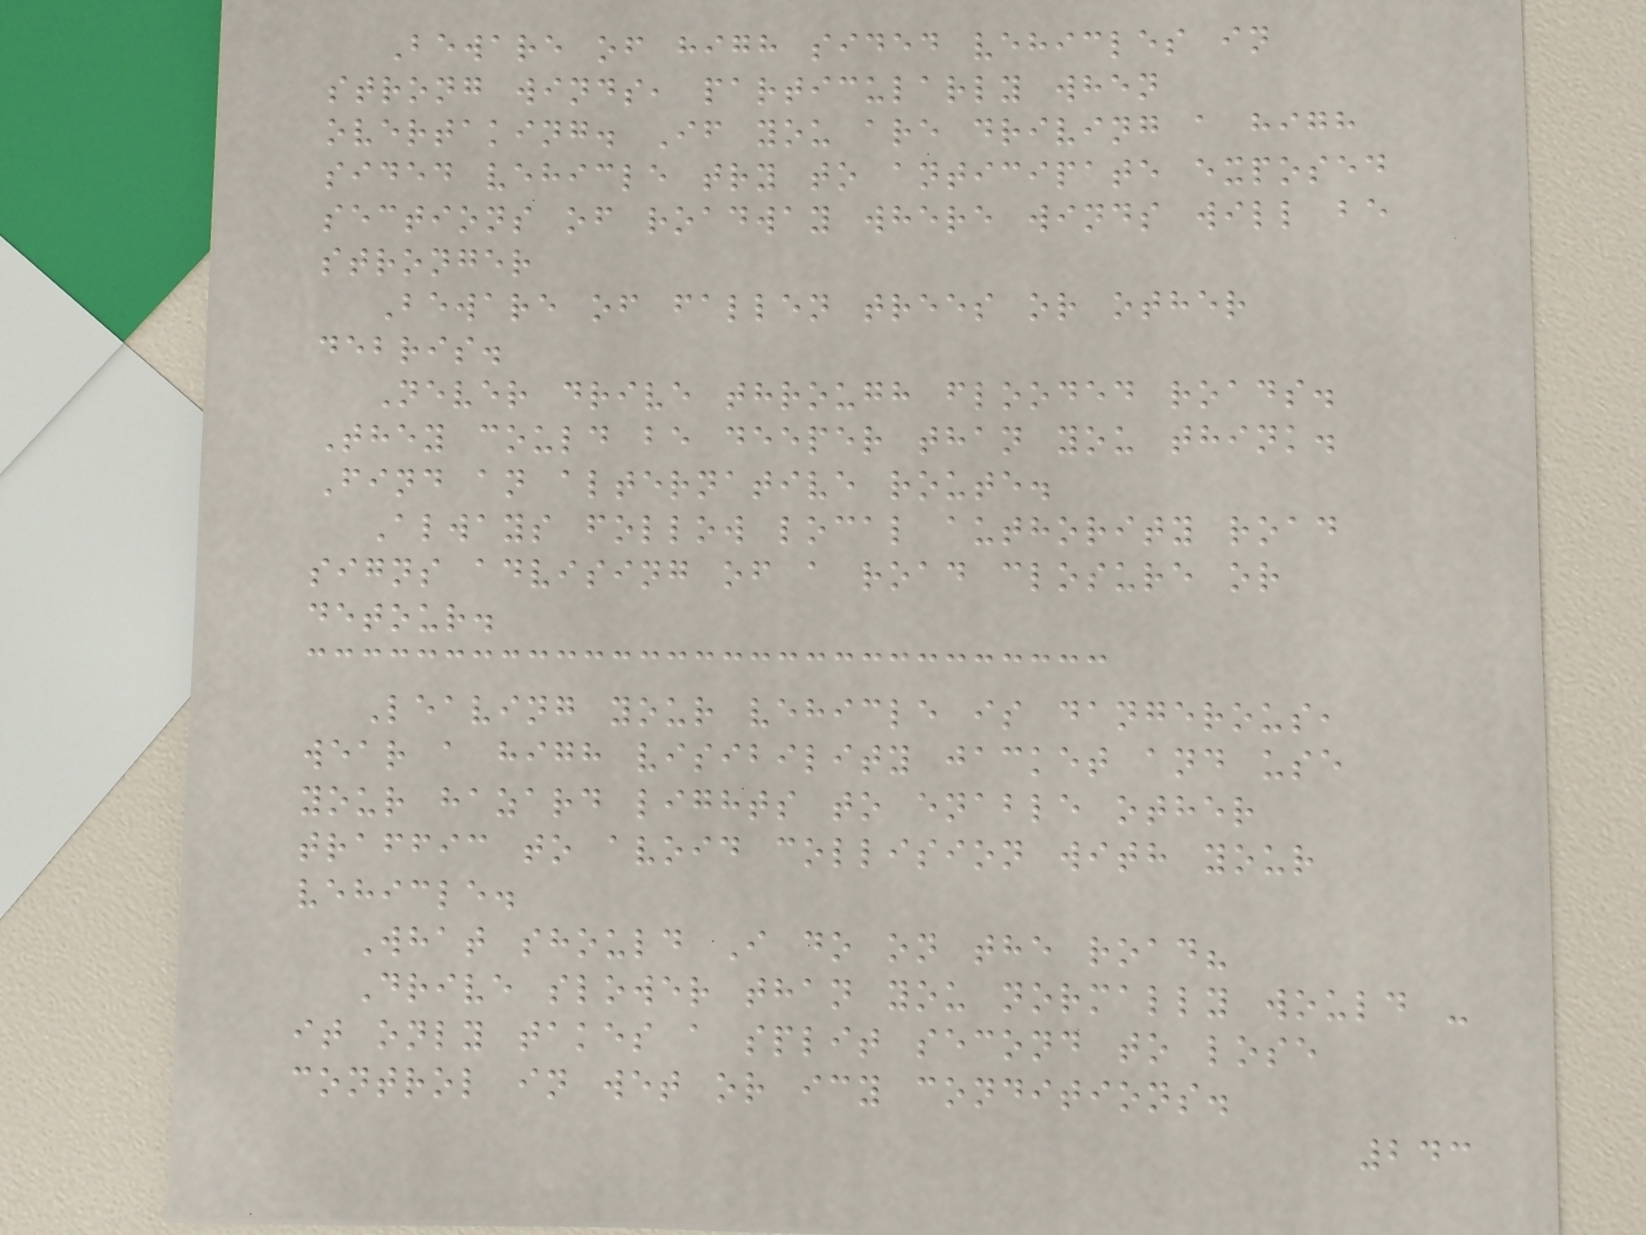Beware of high sided vehicles in
strong winds, particularly when
overtaking. If you are driving a high
sided vehicle try to anticipate exposed
sections of roadway where winds will be
stronger
Beware of fallen trees or other
debris.
Never drive through flooded roads.
They could be deeper than you think.
Find an alternative route.
Always follow local authority road
signs advising of a road closure or
detour.
Leaving your vehicle is dangerous,
wear a high visibility jacket and use
your hazard lights to enable other
traffic to avoid collision with your
vehicle.
What should I do on the road?
Drive slower than you normally would -
it only takes a split second to lose
control in wet or icy conditions.
243
